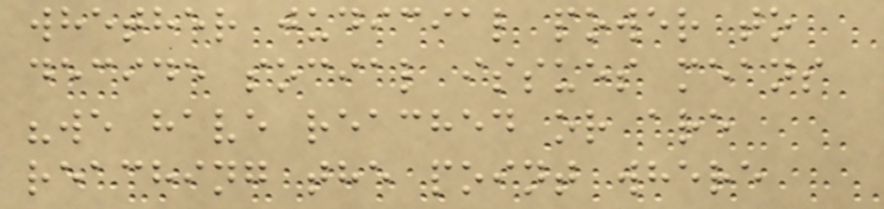whether judicial power to
decide social issues means
"we have reached or are
reaching the point where
